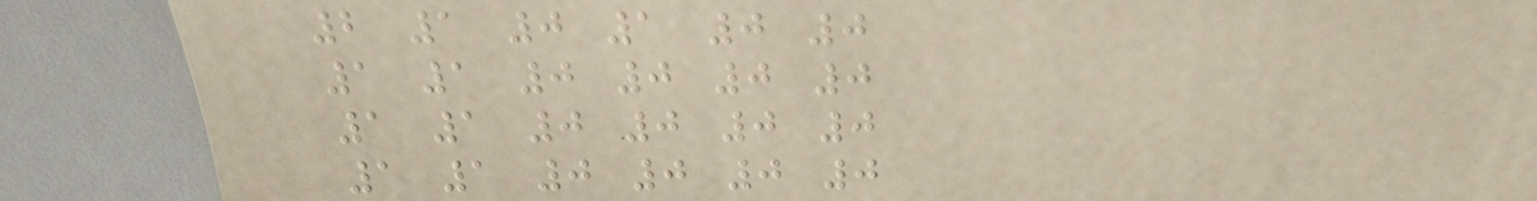2 1 0 1 0 0
1 1 0 0 0 0
1 1 0 0 0 0
1 1 0 0 0 0
